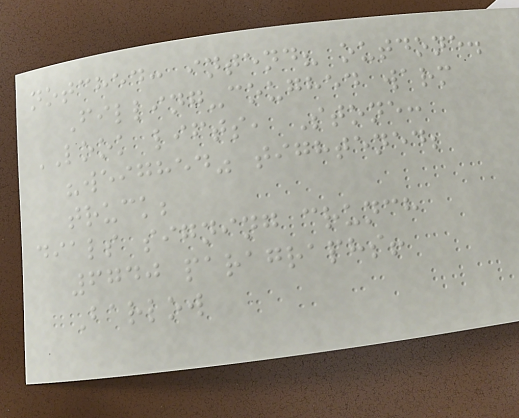notched: intend? outdone.
Filling-coughed warm
LOOK lifts, Stone:
"weighed" tightened;
truck;
dials signing crunch
6740 paragraphs!
Barlow
